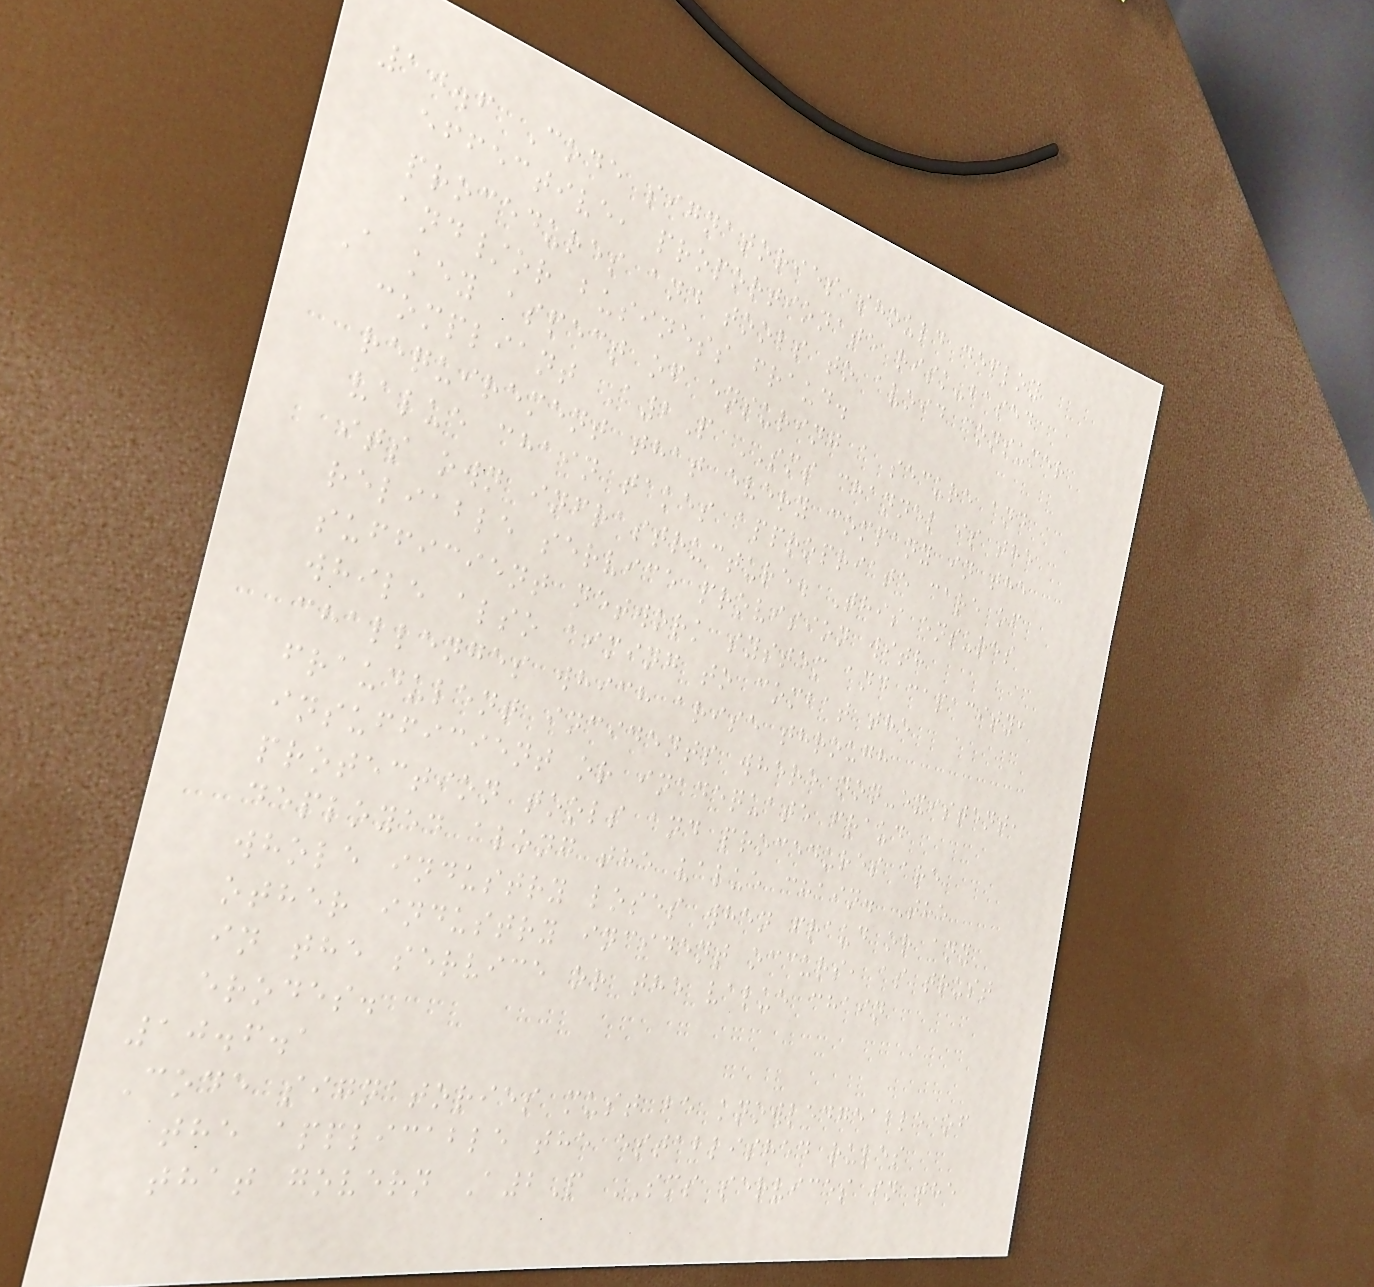10.6 Code signatories should deploy
effective, proportionate risk-based
procedures and tools to avoid consumer
and/or business fraud.
A key aspect of ensuring a secure and
compliant A2P SMS channel is the
requirement that every company in the
value chain takes appropriate care of
its own infrastructure. This ensures
reliable service provision with
sufficient network system and capacity,
while also aiming to combat the
challenges which arise through
fraudulent incidents where non-existent,
insufficient or inadequate fraud
protection tools and procedures are
deployed along the value chain. The
whole industry loses when fraud or any
other industry incident occurs, as trust
in the service or the value chain
erodes.
10.6.1
Code signatories must be knowledgeable of
the applicable the established rules
that govern A2P SMS services in the
